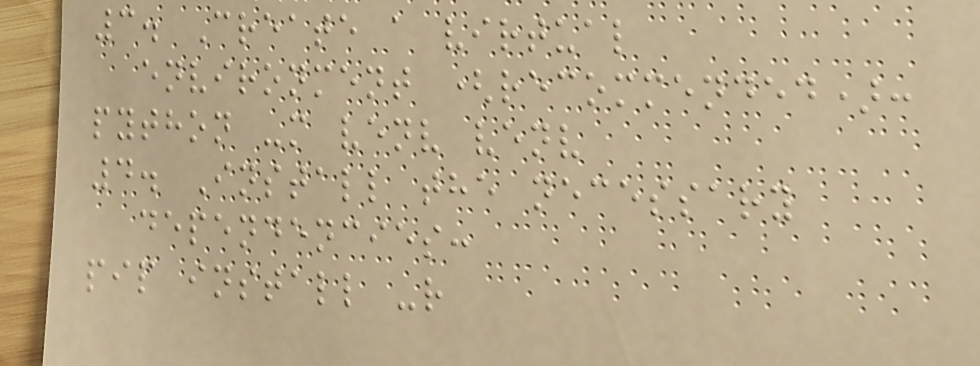3. Create a virtual
environment (recommended):
python -m venv venv
4. Install the necessary
dependencies:
pip install -r
